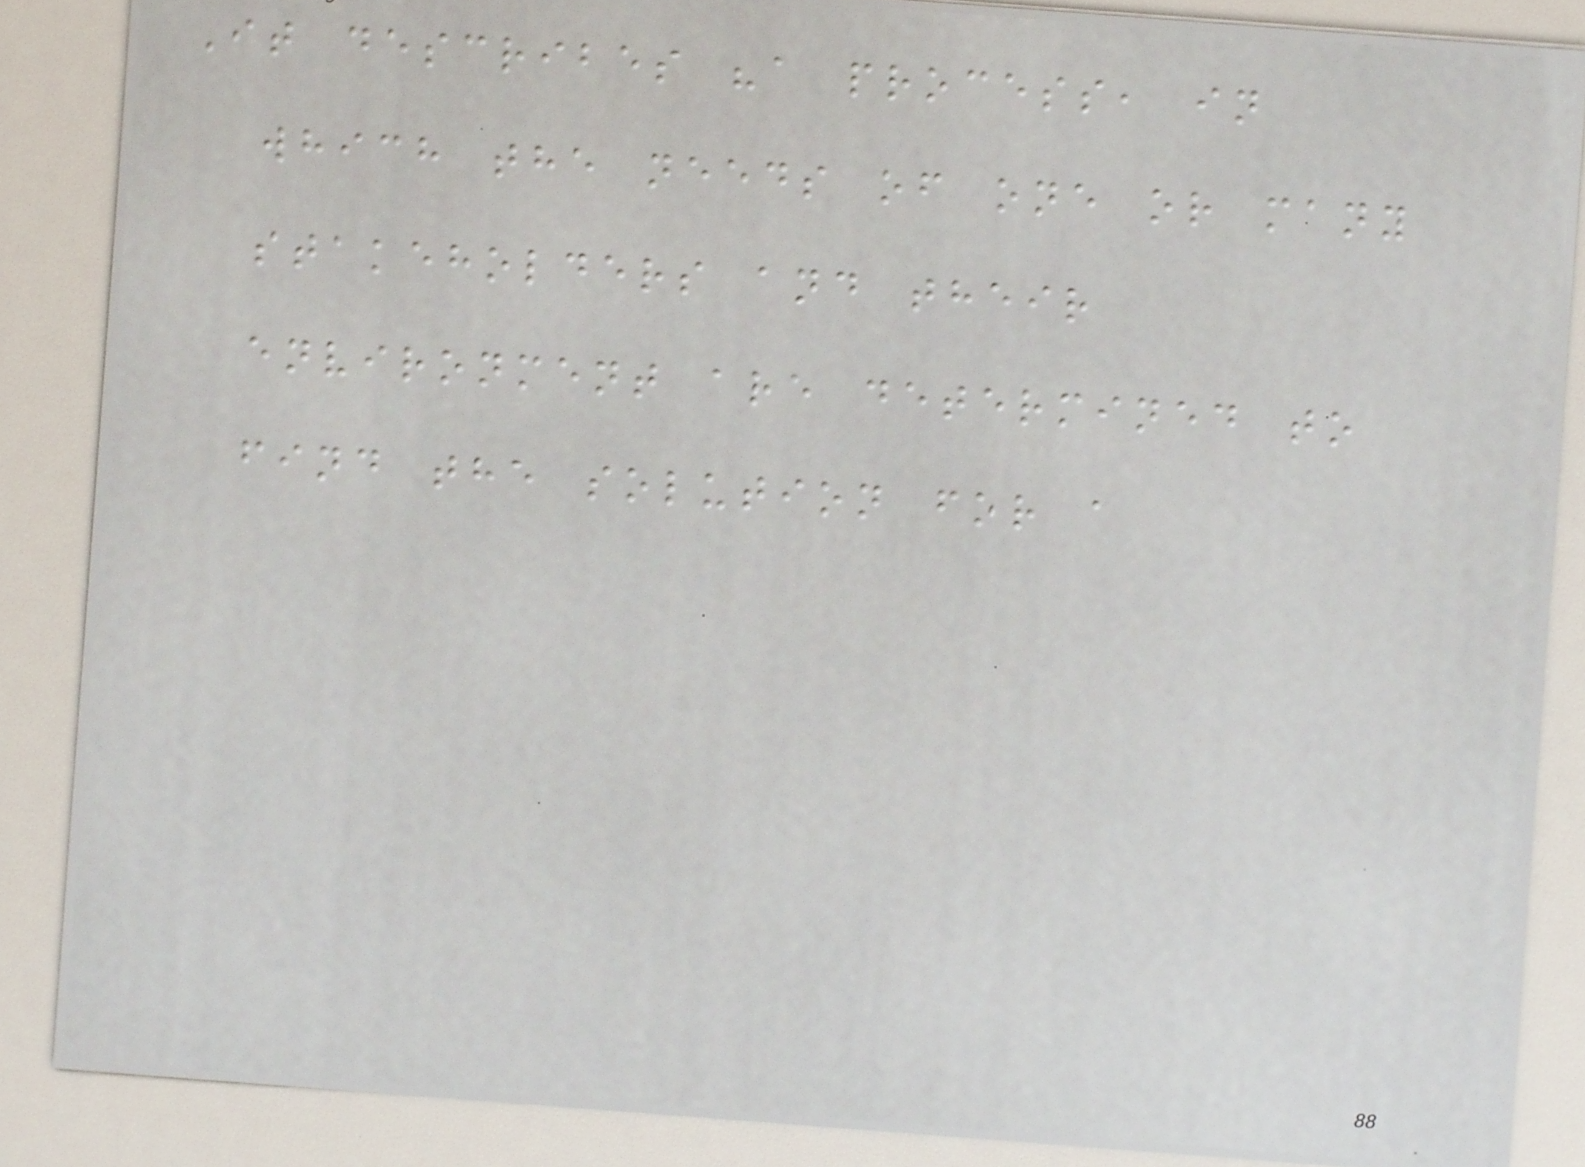It describes "a process, in
which the needs of one or many
stakeholders and their
environment are determined to
find the solution for a
